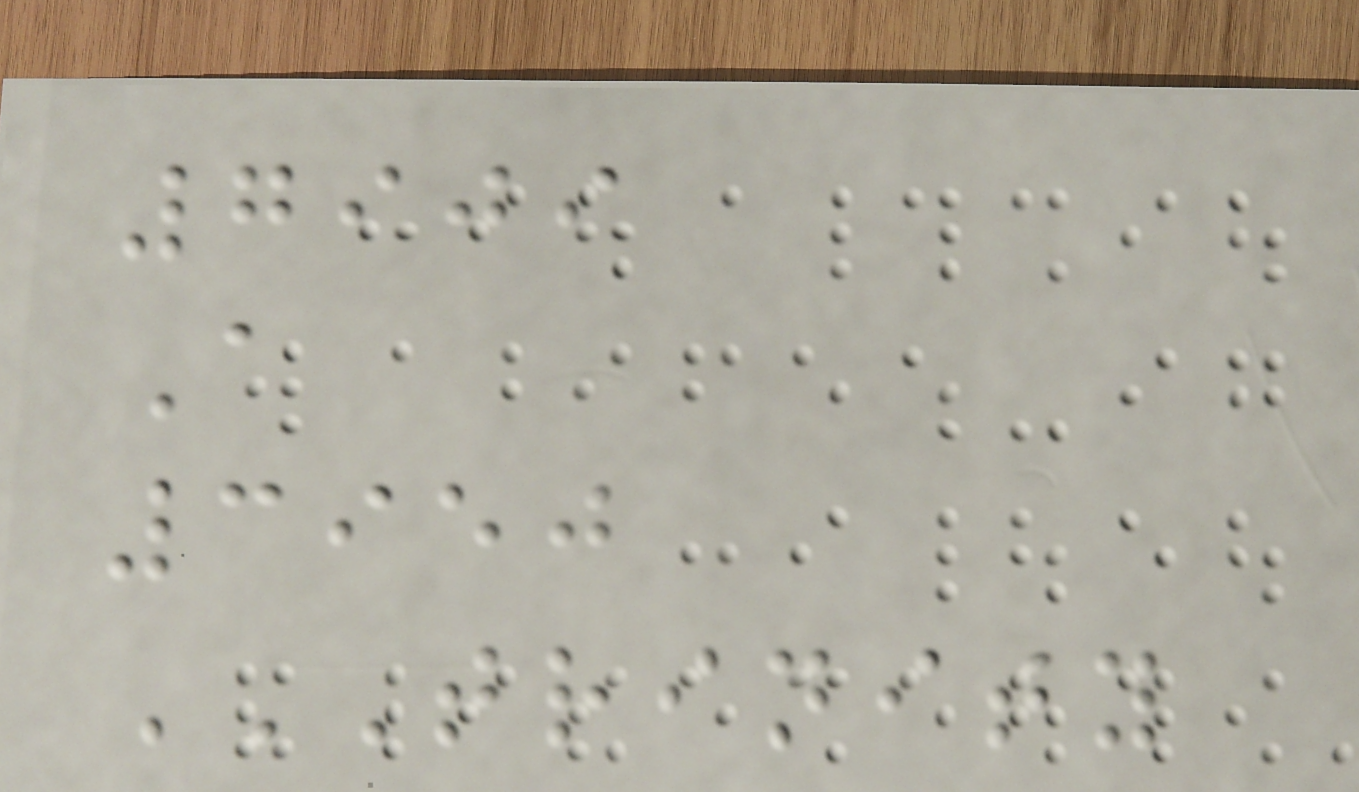7909
A
3950
TRINITY
